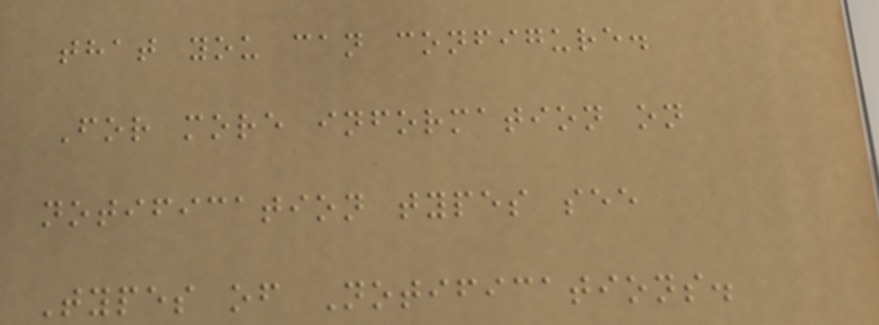that you can configure.
For more information on
notification types see
Types of Notifications.
